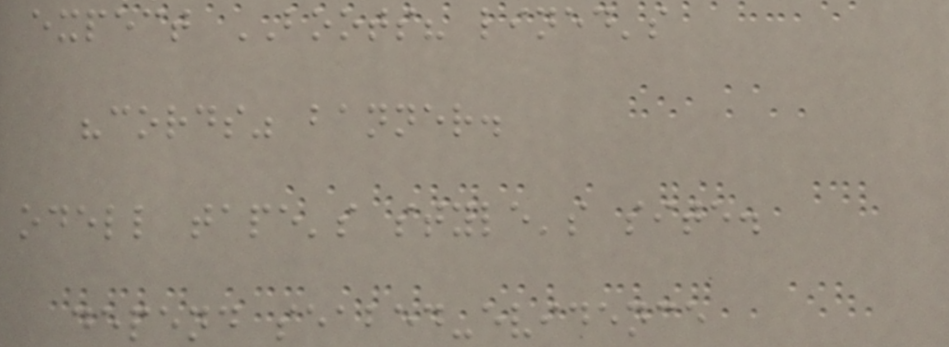expect BOOTS? lined's
"cords" banner.
odell tape's style's site.
depend seabed-evidence
